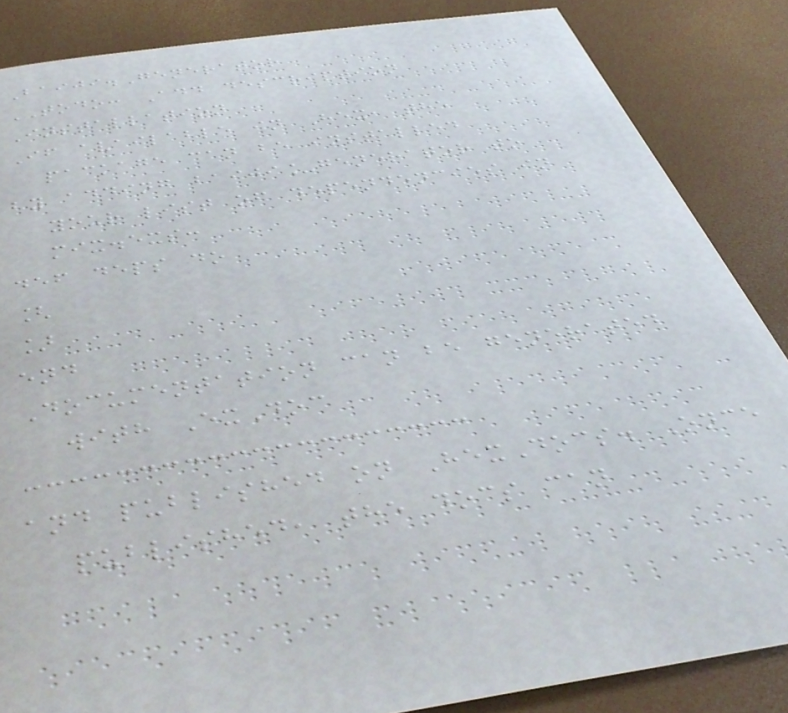Baiji.Generator
TODO: Add description
Installation
If available in Hex, the
package can be installed
by adding baiji_generator to
your list of dependencies in
mix.exs:
def deps do
[
]
end
Documentation can be generated
with ExDoc
and published on HexDocs. Once
published, the docs can
